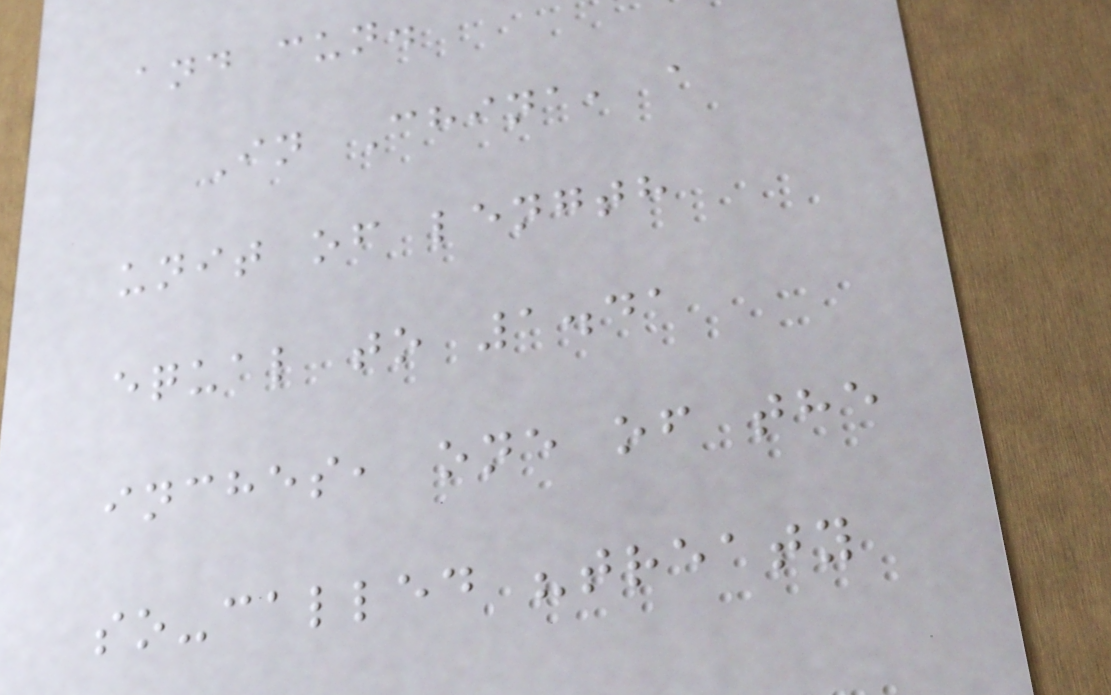and cun.
In China, a
unit of length
equal to 1.41
inches, one of the
so-called "treaty
